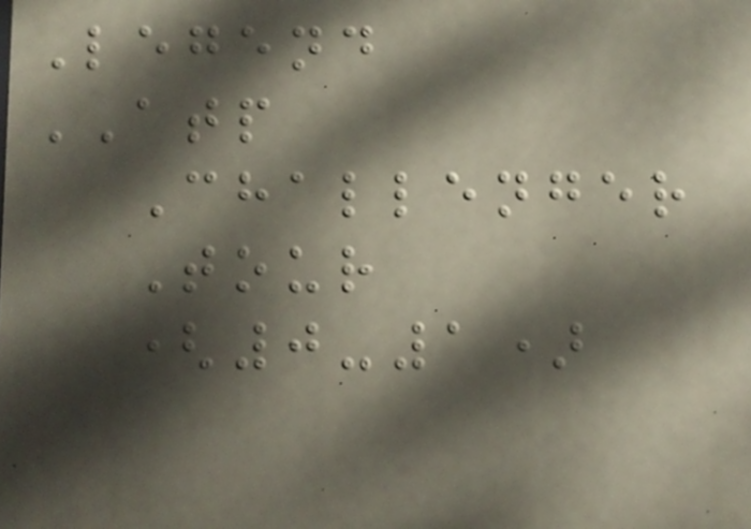Legend
ATP
Challenger
Tour
(0-1)
